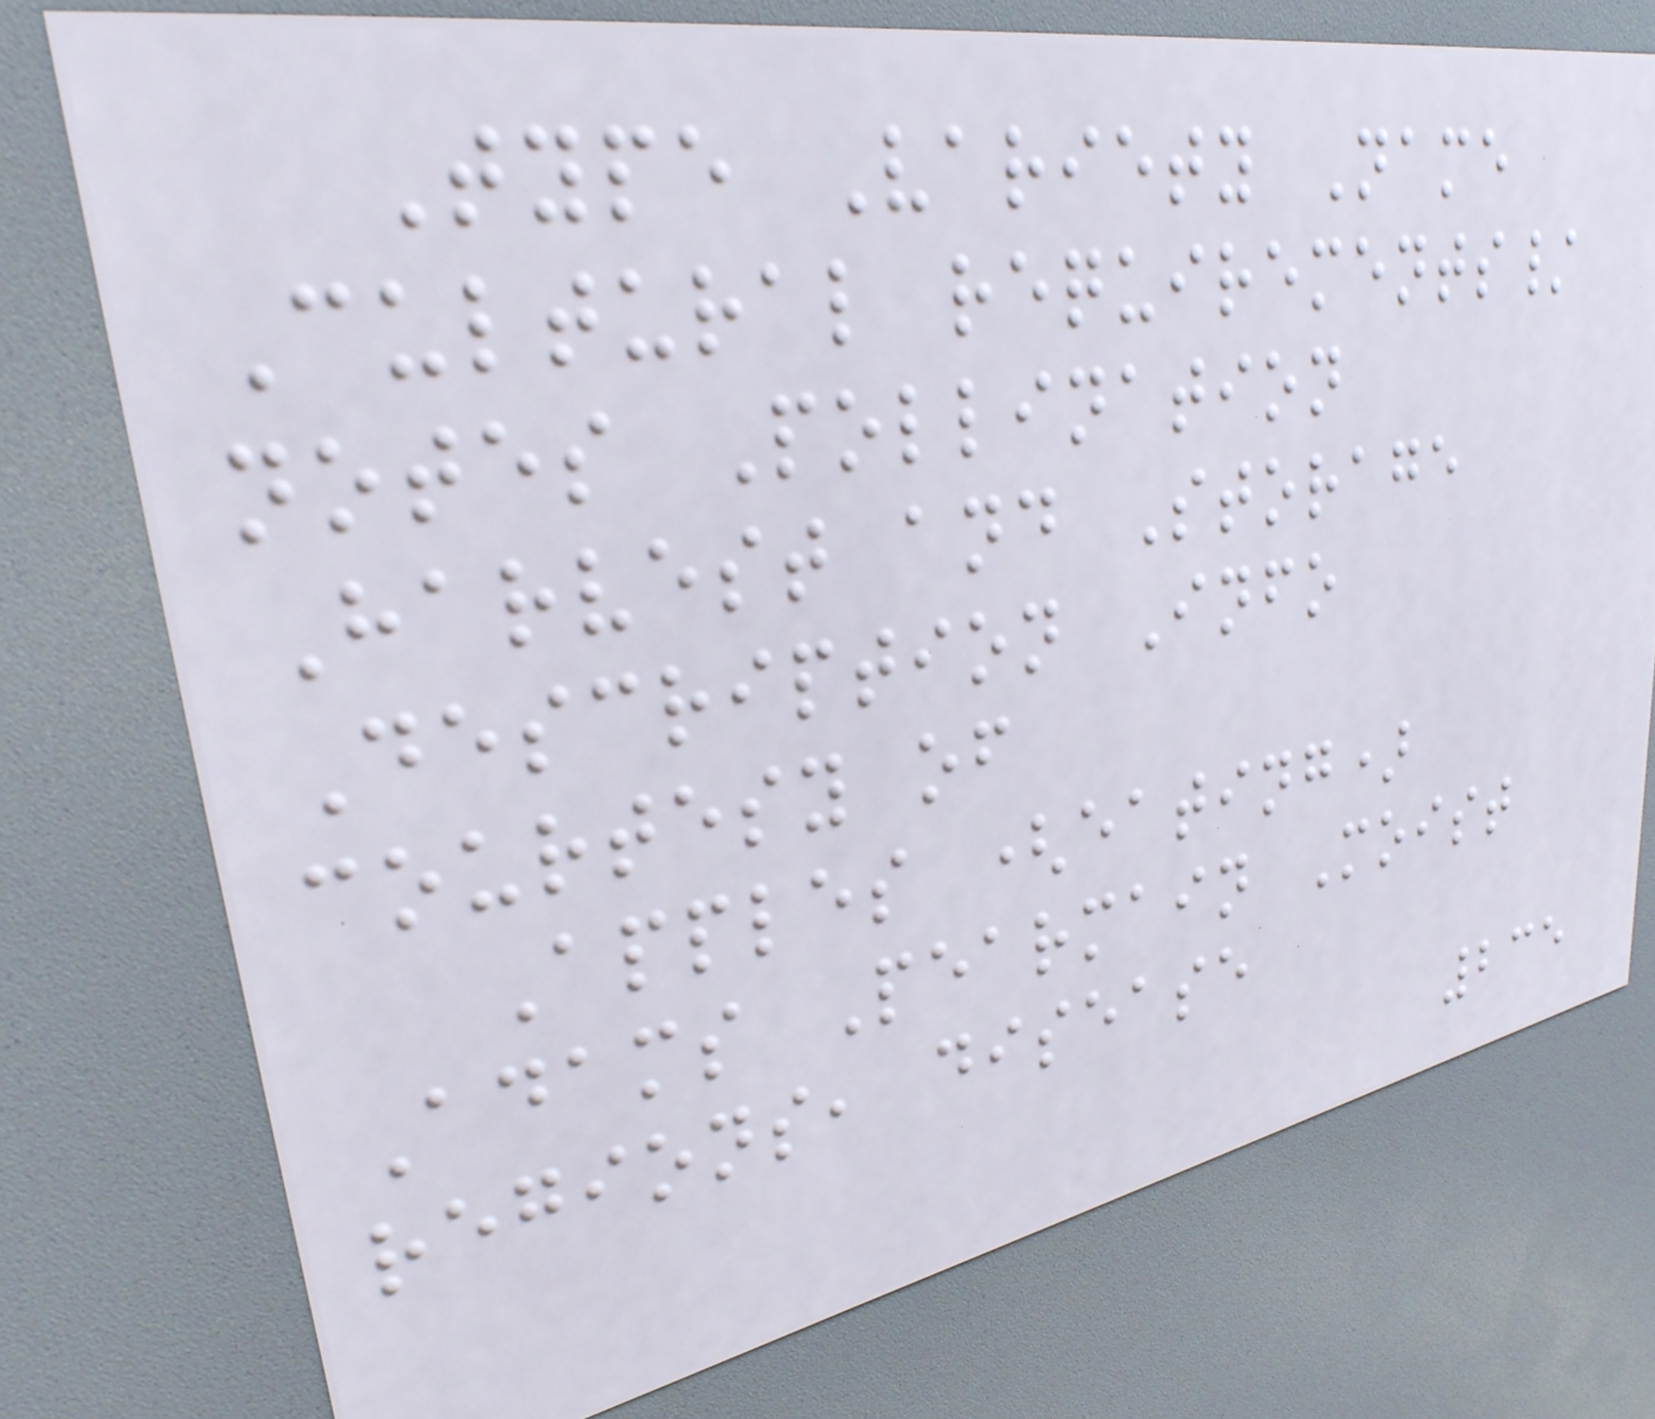Type Variety Name
Cultural requirements/
notes Pollination
Harvest and Storage
Description Info
courtesy of
Apples (eating)
Adams Pearmain Moist
regions, disease
235
